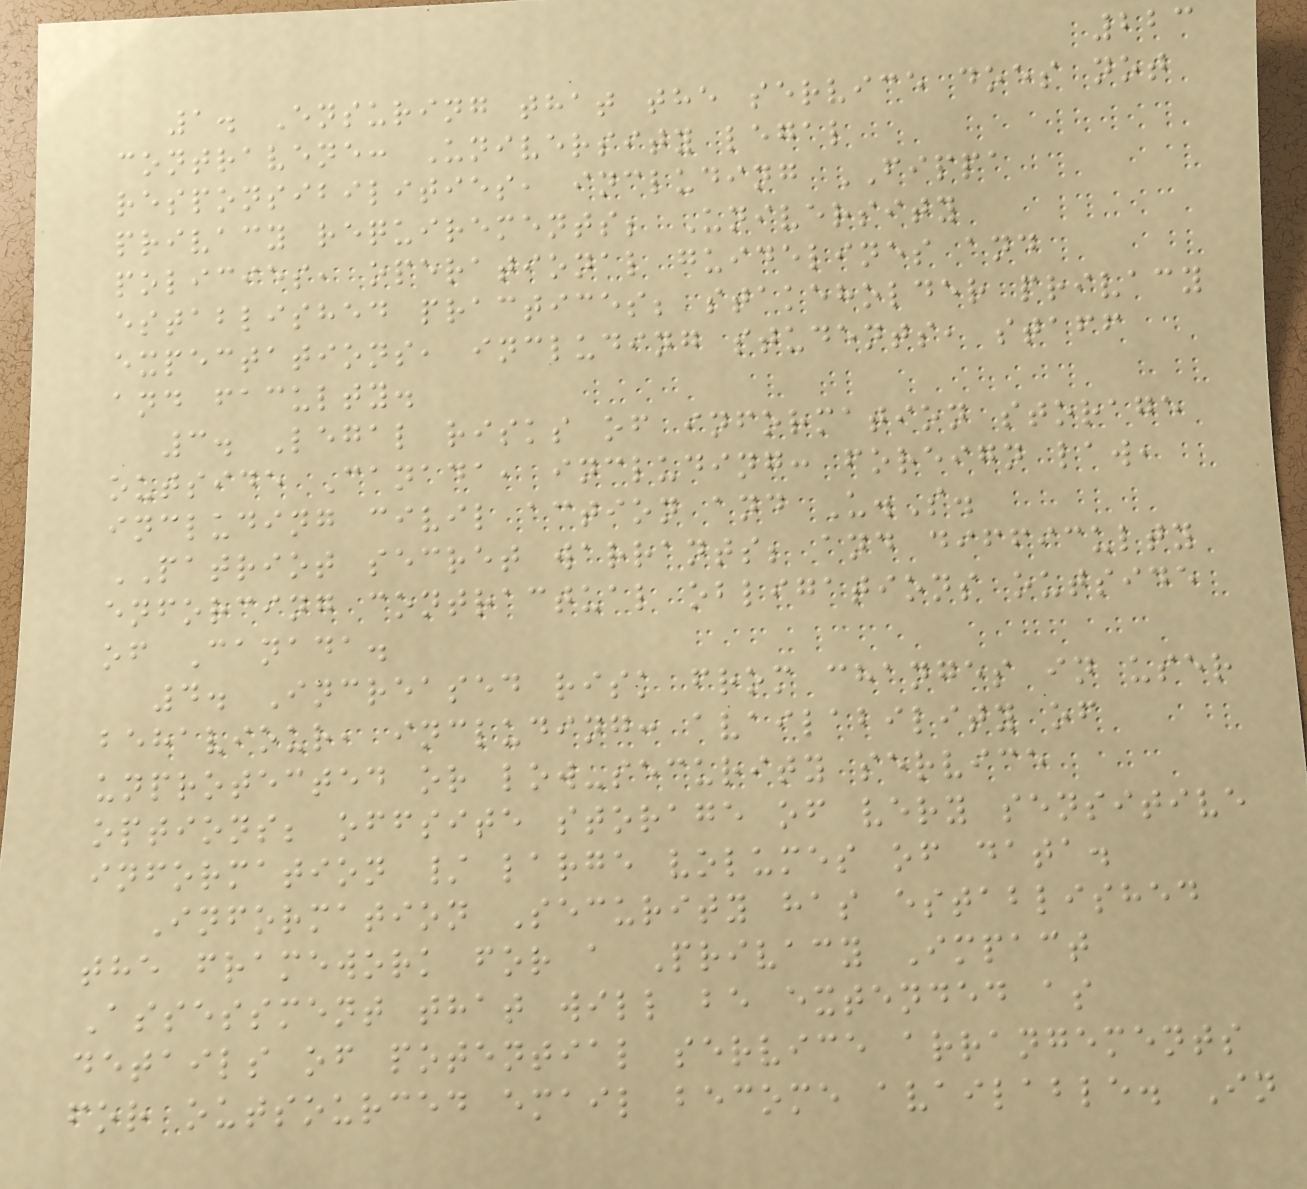223
1. Ensuring that the service does not
contravene: University legal
responsibilities, including FIPPA
privacy requirements; University
policies, operational guidelines and
established practices; stakeholder privacy
expectations, including students, staff
and faculty.
3. Legal risks of information storage
outside Canada, including: foreign law,
including civil action and U.S.
PATRIOT secret warrants; and difficulty
enforcing contractual obligations outside
of Canada.
4. Increased risk from changes in user
behaviour, including: availability of
unprotected or low-security service
options; offsite storage of very sensitive
information / large volumes of data.
Information Security has established
the framework for a Privacy Impact
Assessment that will be extended as
details of potential service arrangements
for outsourced email become available. In
